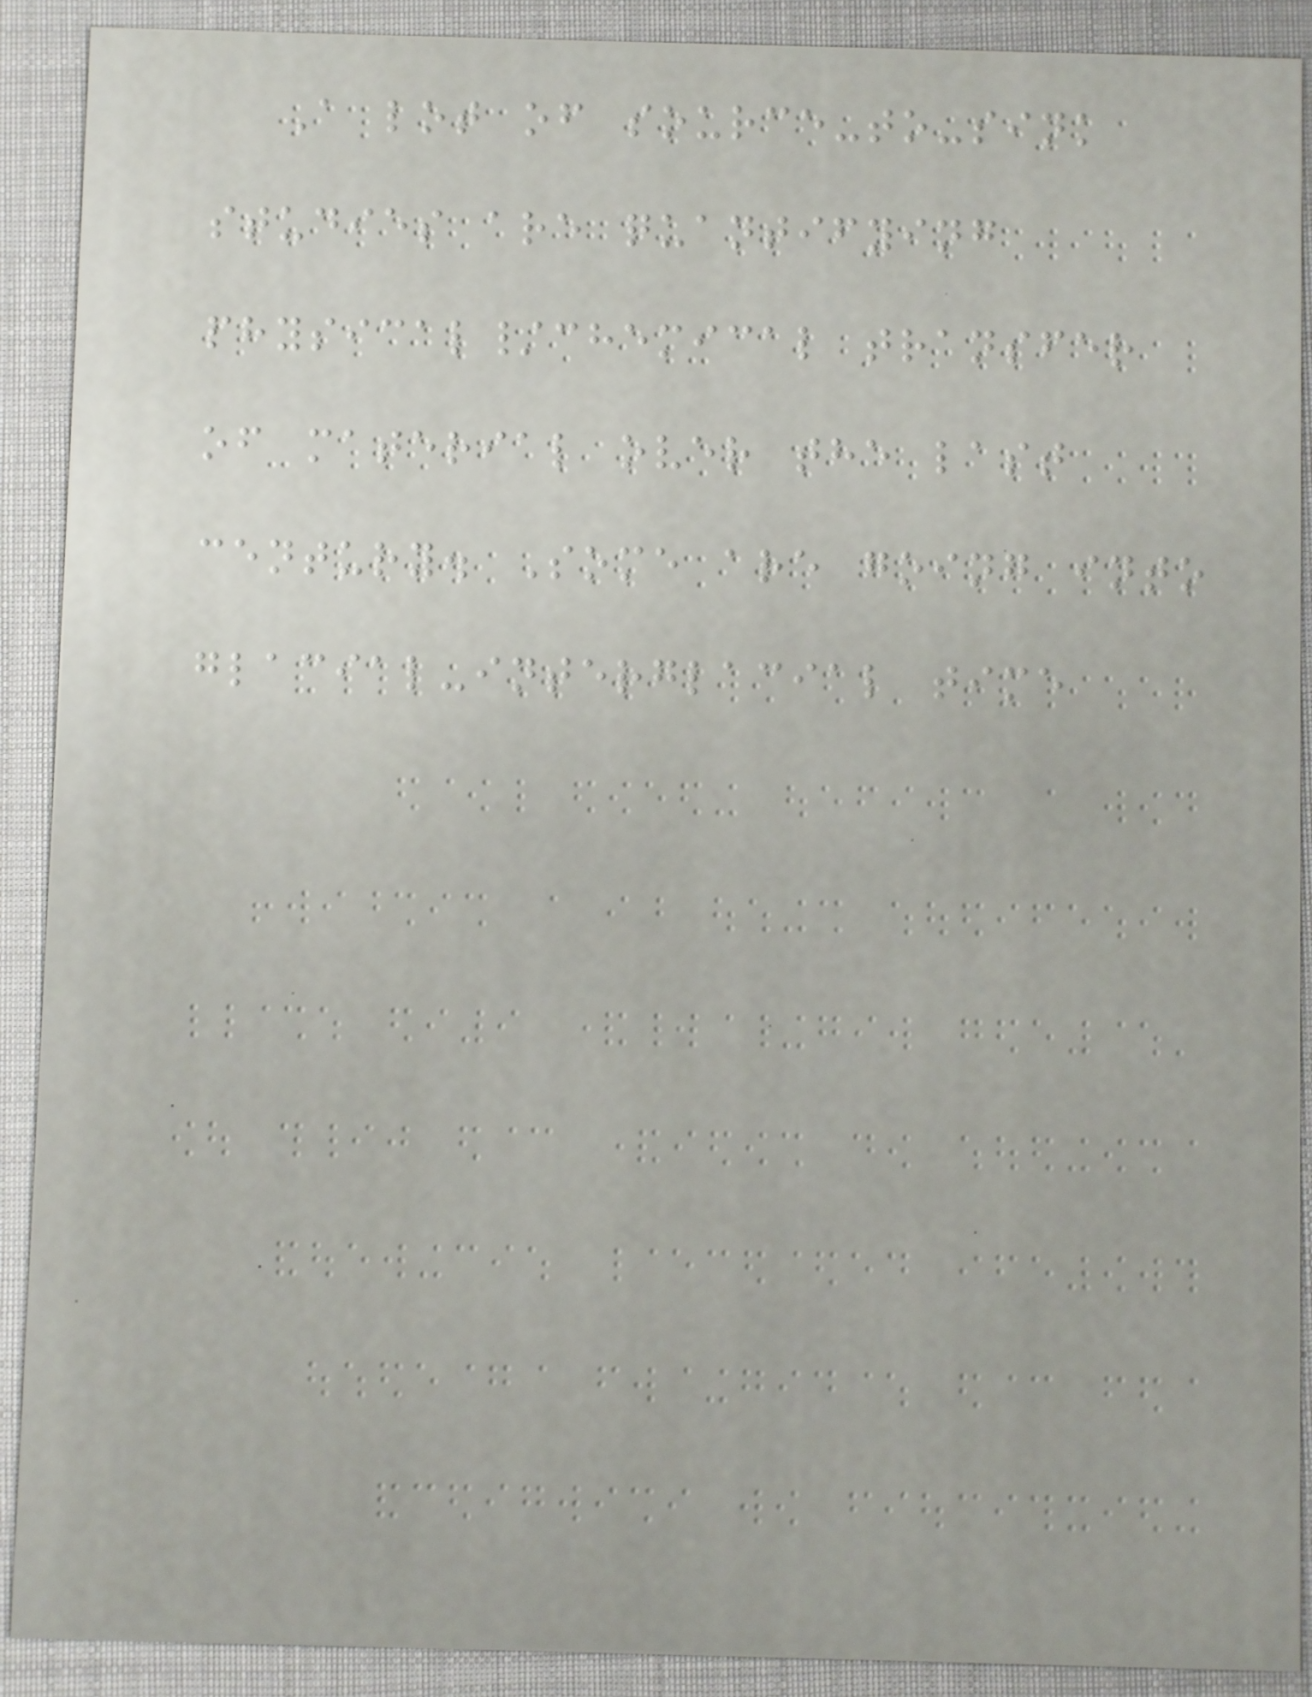A lot of source-to-sink
studies are quantifying
physical/chemical transfer
of material over the last
century. Some are going into
glacial-interglacial time
